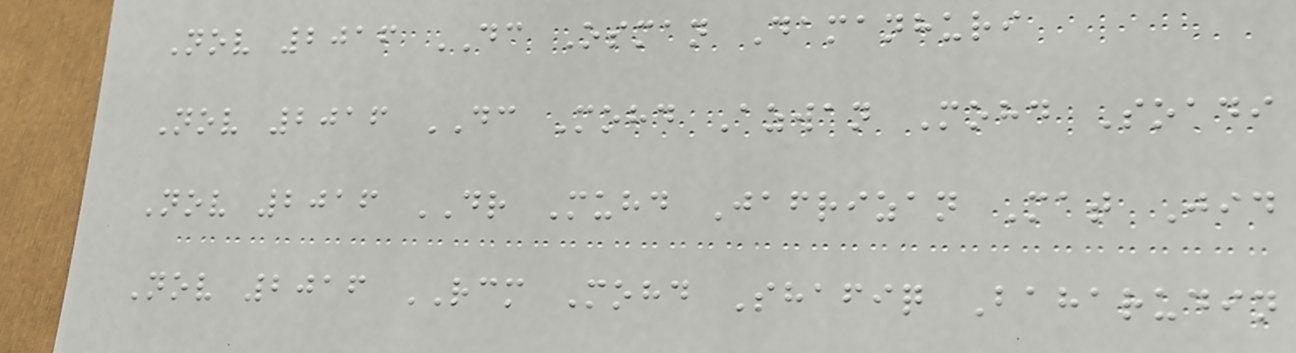Nov 2016 DC Osman Damanhuri
Nov 2016 DC Mohd Azwan Mohd Soadi
Nov 2016 DR Muhd Jafrizan Mat Jid
Nov 2016 RCM Mohd Shafiq Baharudin
